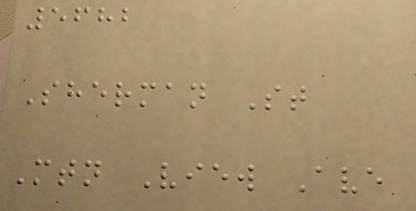5682
Sherman St
Mtn View Ave
